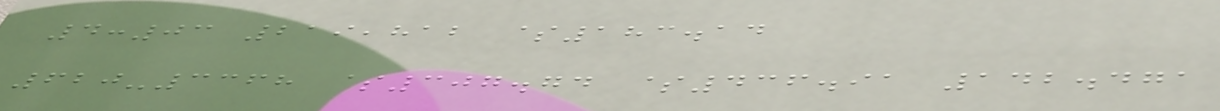4:03 219,812 $183.14
620-3368 $307.74 $436.91 142.471
